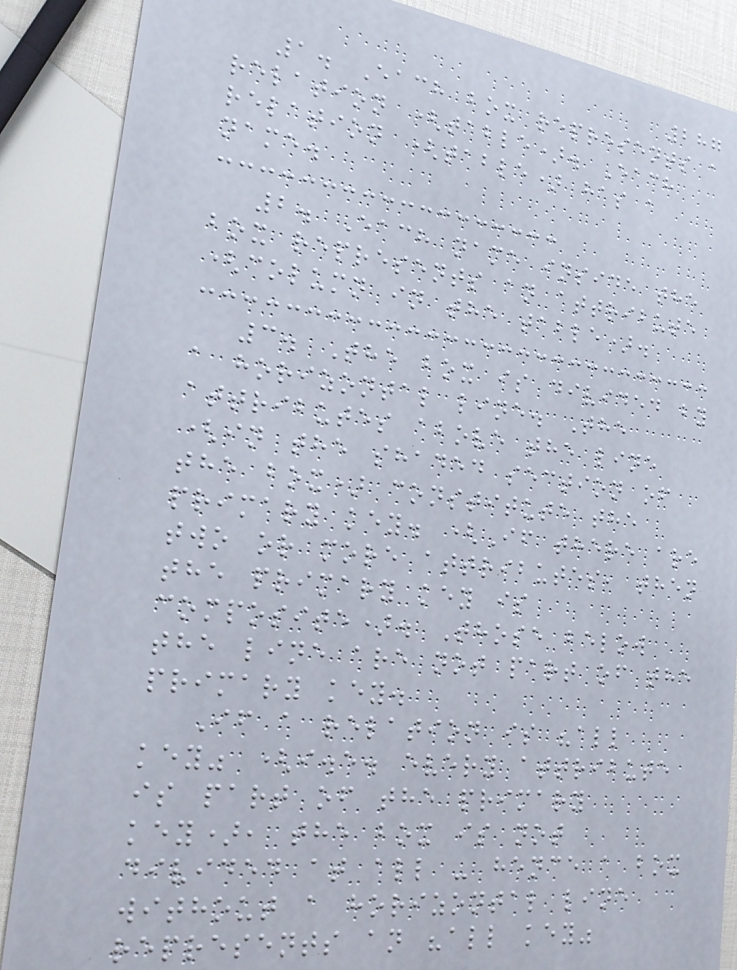287
1. Each box represents a
relation (table). Each
relation (table) has a
name.
2. Each name inside the
box represents an attribute
(column in the table).
3. The box is divided by
a horizontal line. The
attributes above the line
(in the shaded section of
the box) constitute the
primary key. (If there are
two or more attributes, then
the primary key is
composite). Those below
the line are not part of the
primary key.
If a relation is "all
key" (i.e. every attribute
is part of the primary
key), the box is not
divided at all - hence a box
without a horizontal line
represents an "all key"
